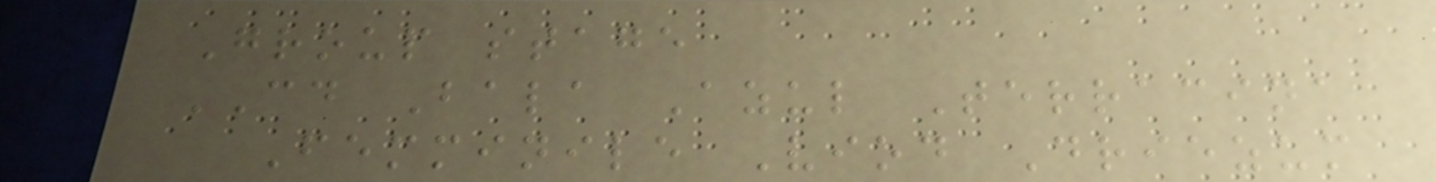Group stage
CD Bala Azul Terracina
Femminile Viod Driezum
